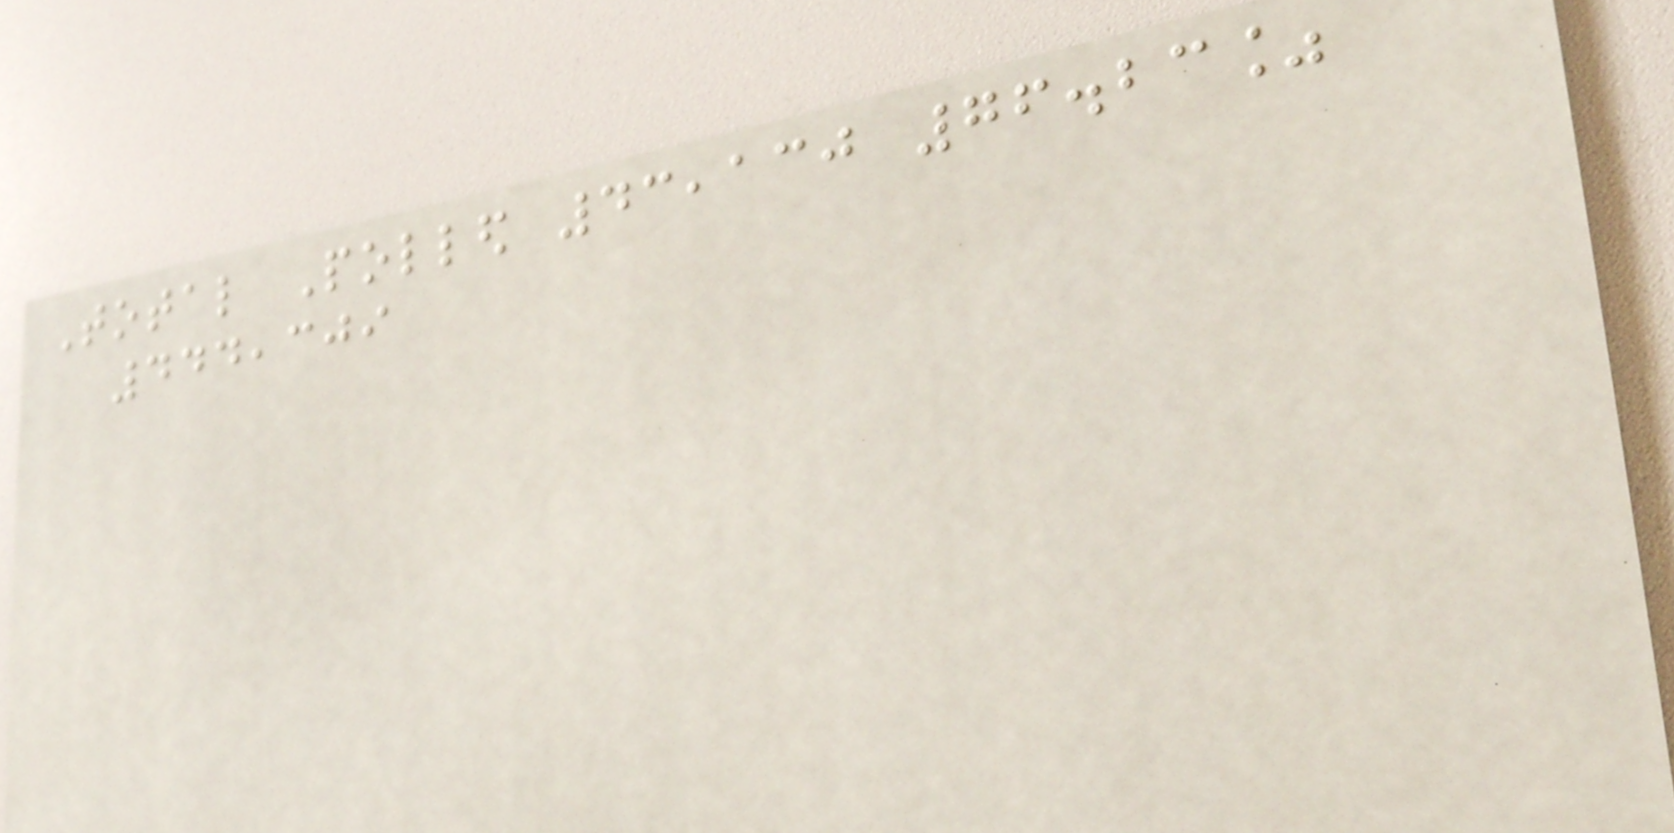Total Polled 43,130 76.23%
444,309
